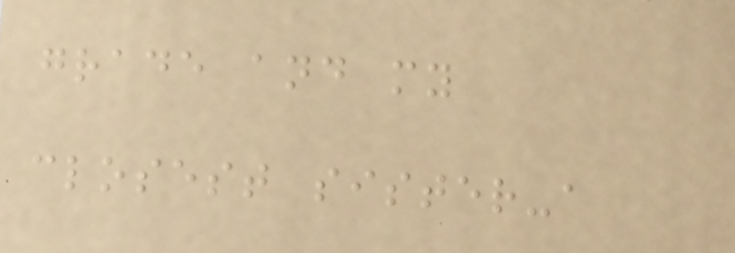grade and my
closest sister-a
